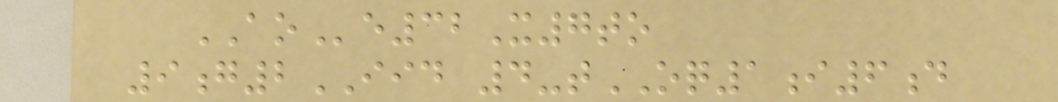AOe32X7to
9g2IID 4-tOQ1i6d
